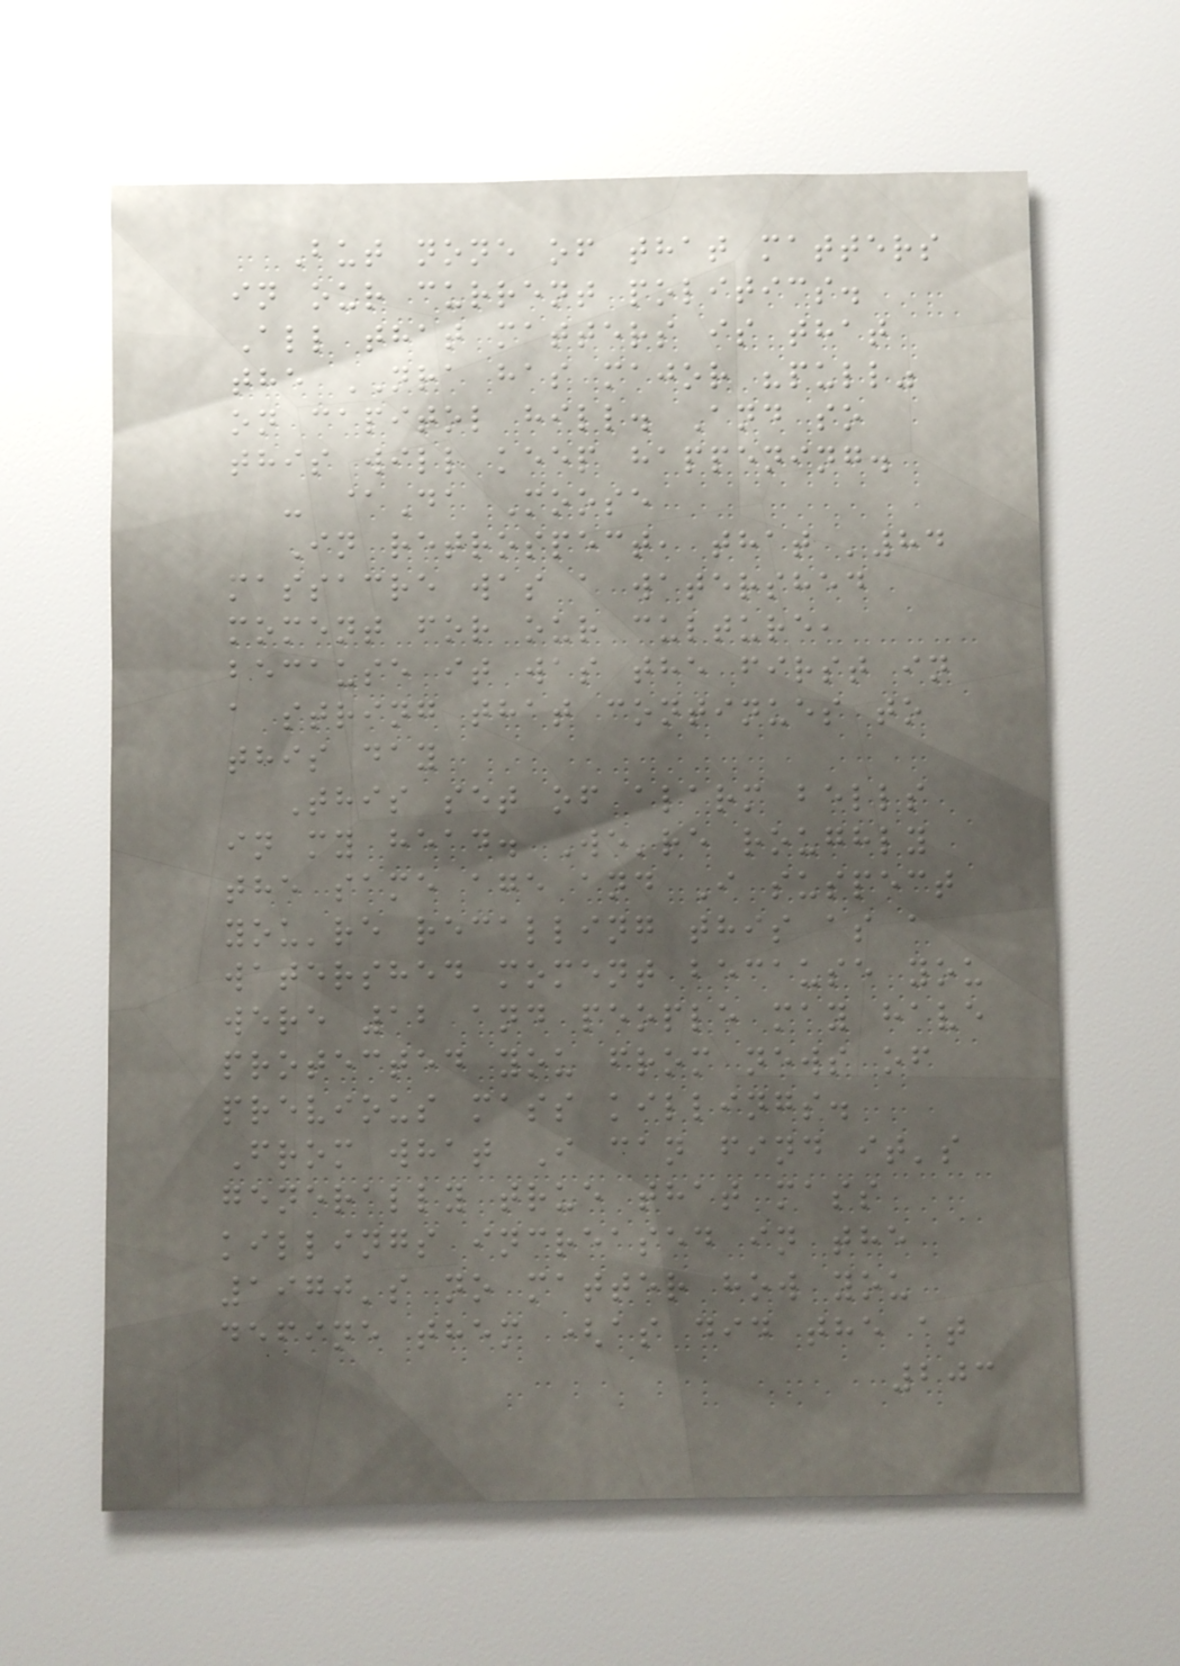But none of that matters
in our current politics.
All that matters is that
the NRA has major "pull"
on capitol hill. And so
this will keep happening.
- @Da Moose
In retrospect, that '84
massacre was a watershed
moment for our culture,
because it was the first in
a string that continues to
this day
This set of alarm bells
in my head. We're roughly
the same age and I suspect
you're recalling this as a
watershed moment because you
were 12 and people may have
protected you from news of
previous mass killings.
From what I can find it's
generally true that mass
killings increased in the
1970's no matter how you
define them (as did the at
203
